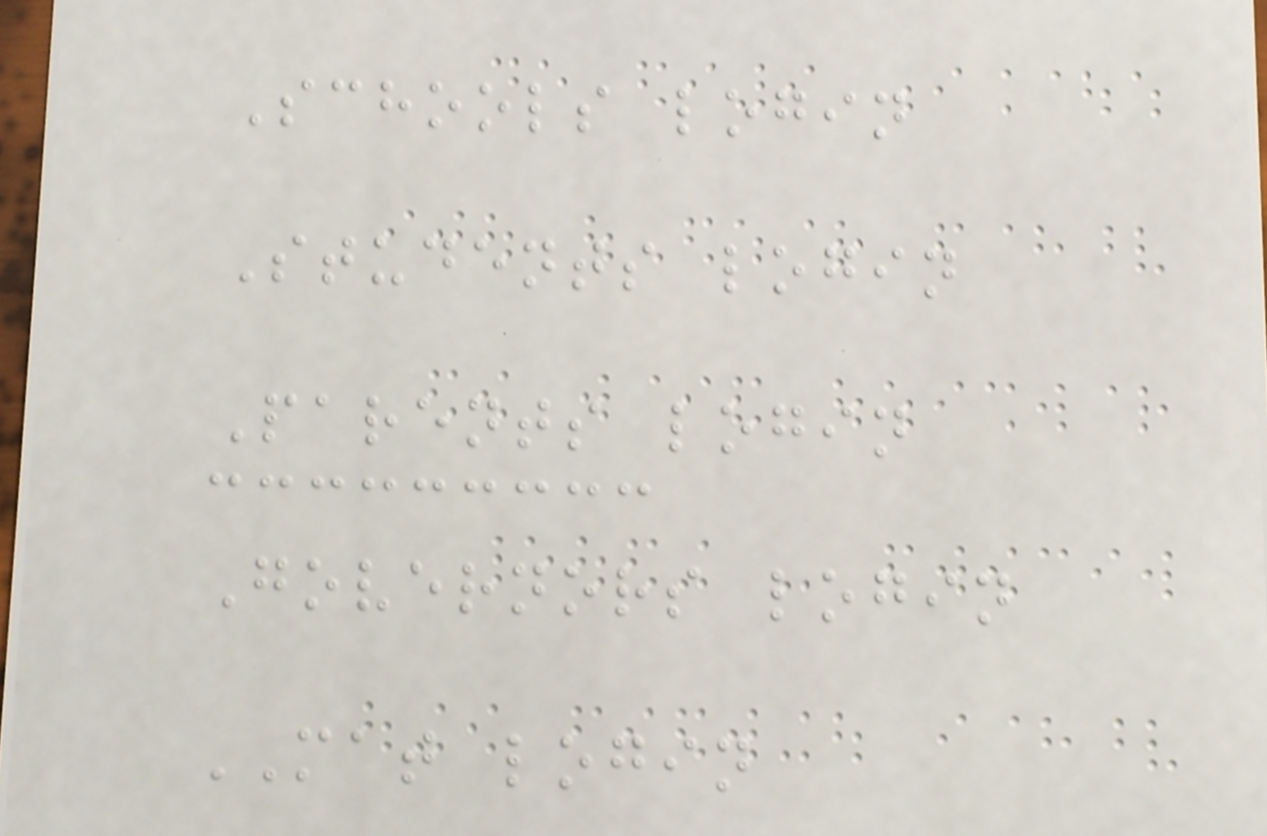Schools login
Students login
Parents login
Governors login
MAT login
